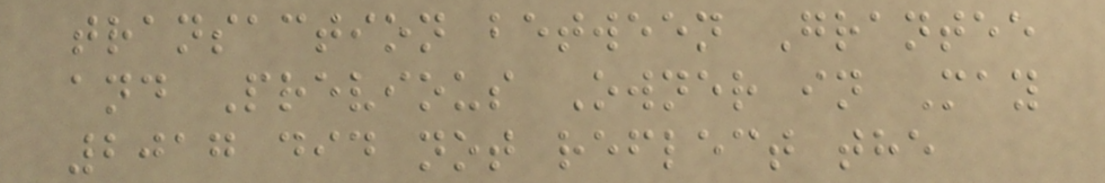transaction between Grantee
and Previous Owner in May
2017 did not reflect the
